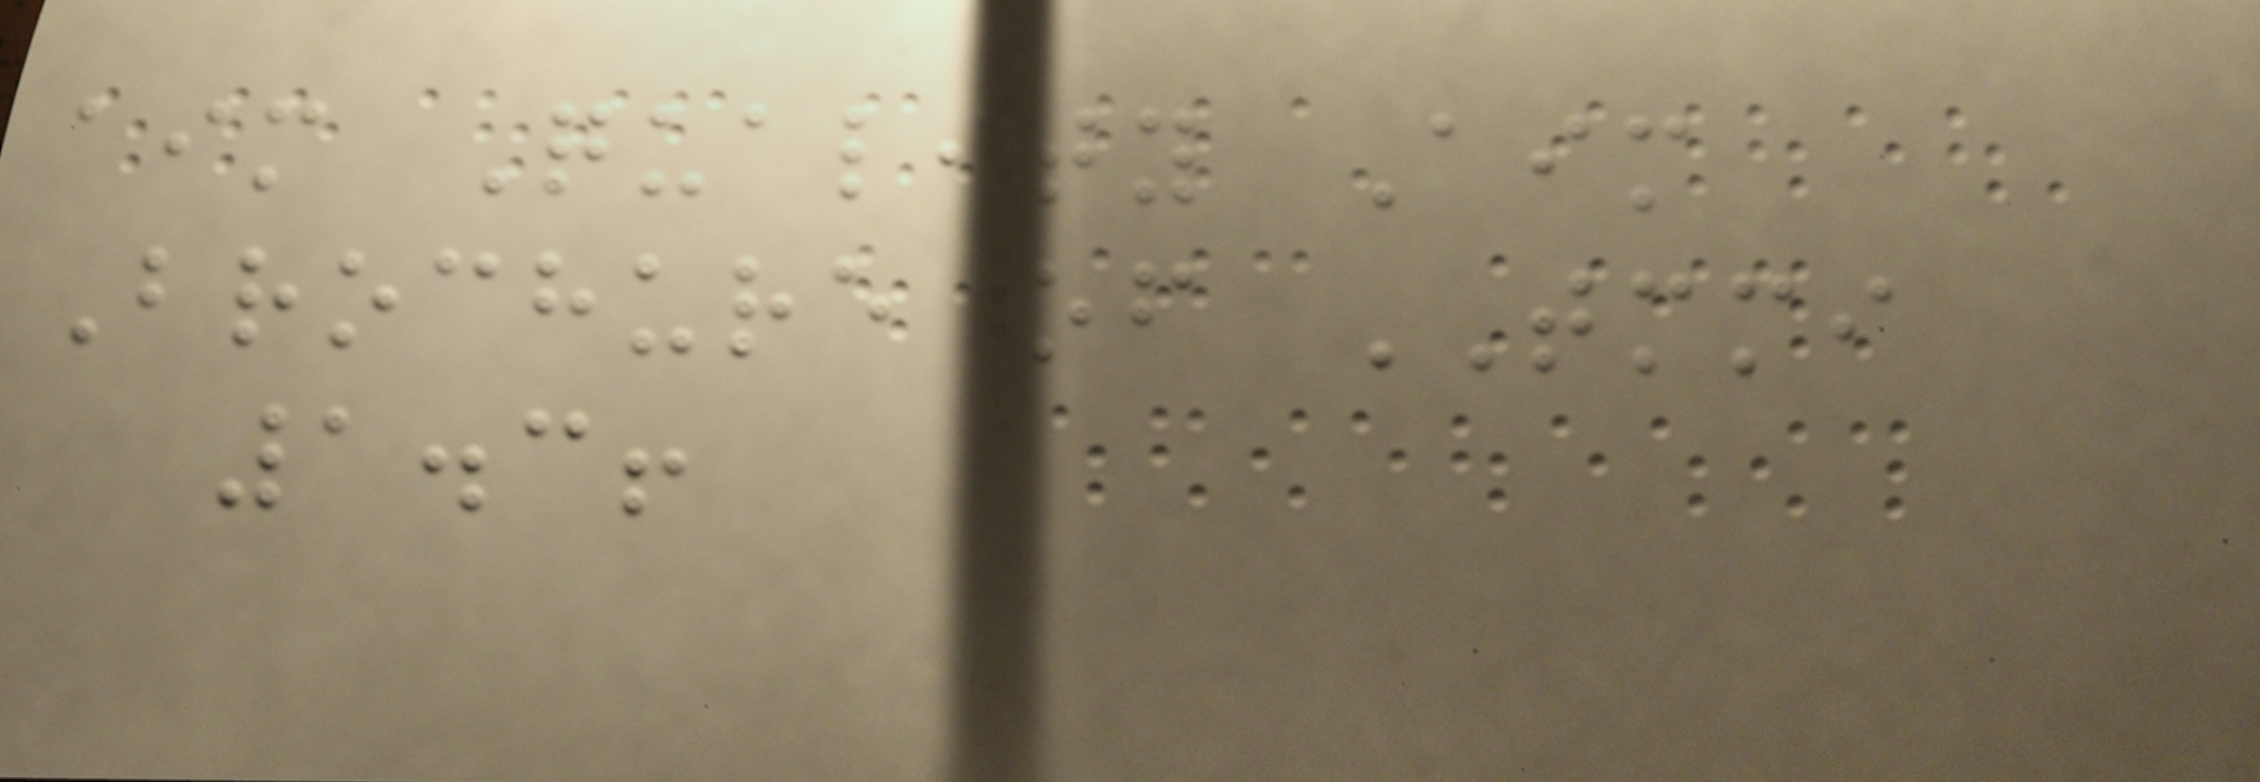aim Quality Aim
Brochure of TMMI
1.3!
